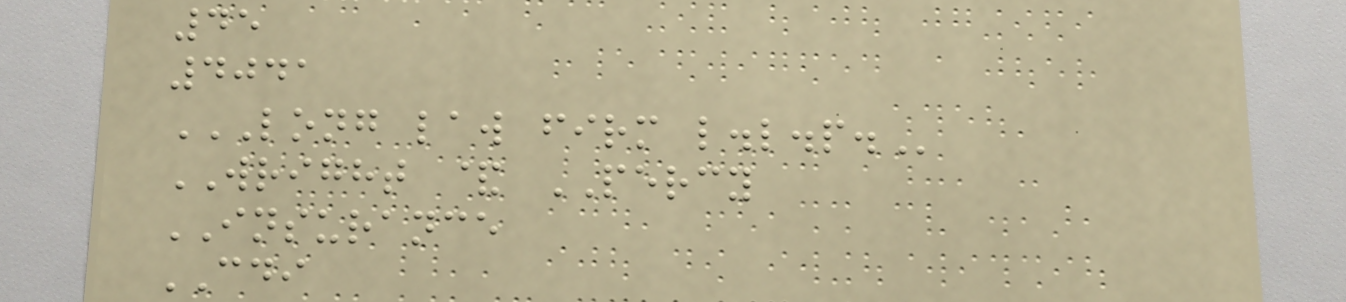45
4041
LONG LAW FIRM L.L.P.
WRIGHT & PERCY
INSURANCE
CDI
